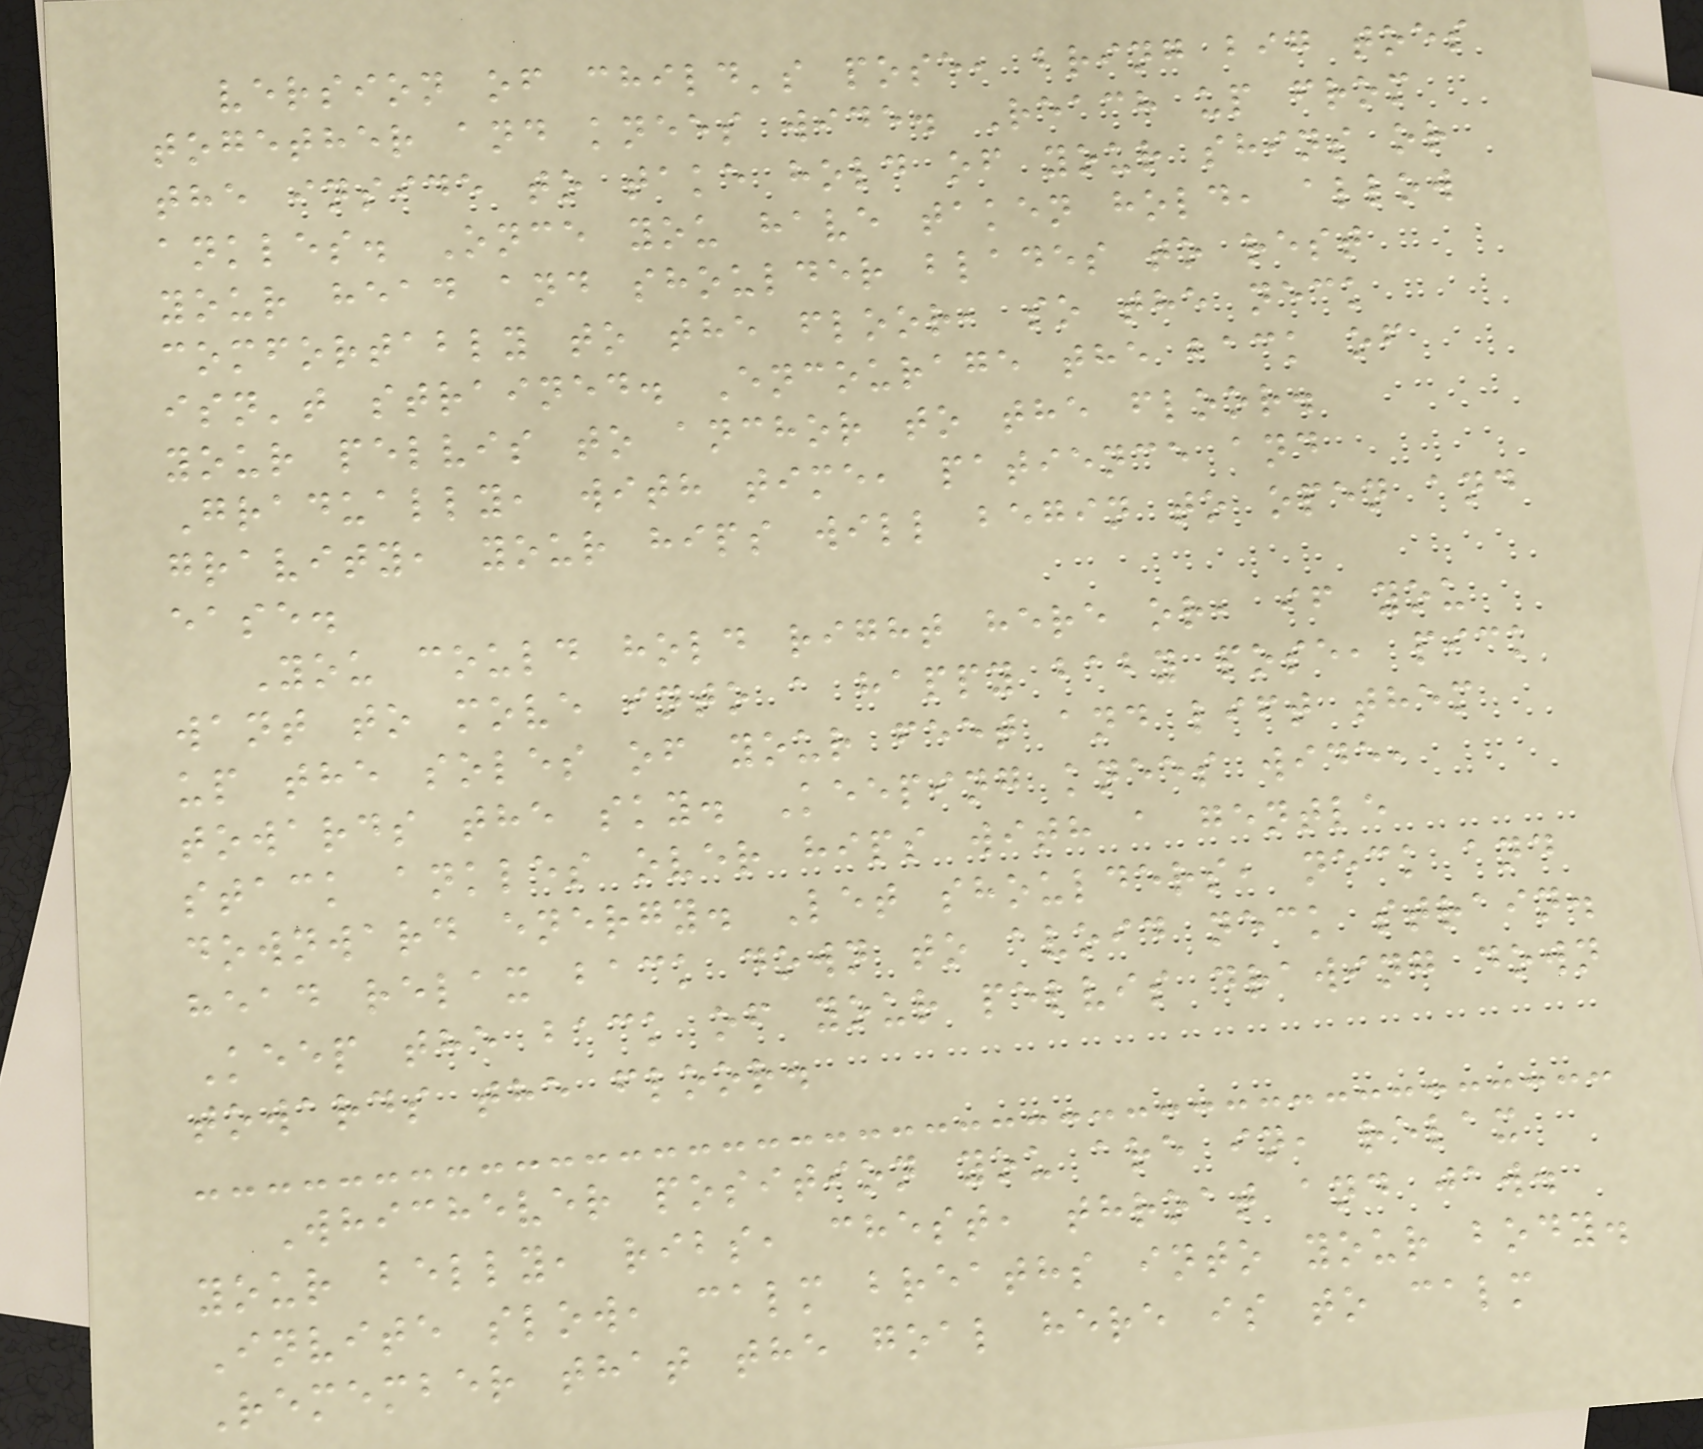version of child's pose, bring big toes
together and knees wide. Reach up from
the inside to take hold of your shins or
ankles. Once you have taken hold, allow
your head and shoulder blades to rest
comfortably to the floor, so the neck
isn't strained. Encourage the back of
your pelvis to anchor to the floor.
Gradually, with time, patience and
gravity, your hips will begin to open and
ease.
You could hold right here or, if you
want to move into a happy baby pose, pick
up the soles of your feet and lift them
towards the sky. Keeping knees wide,
stack ankles over hips with a gentle
downward energy. Let shoulders, neck and
head relax back down to avoid neck strain.
Keep the back of your pelvis drawing down
towards the floor.
Whichever position you are in, relax
your belly, ribs, chest, throat and jaw.
Invite slow, calm breaths into your body.
Remember that the goal here is to calm
